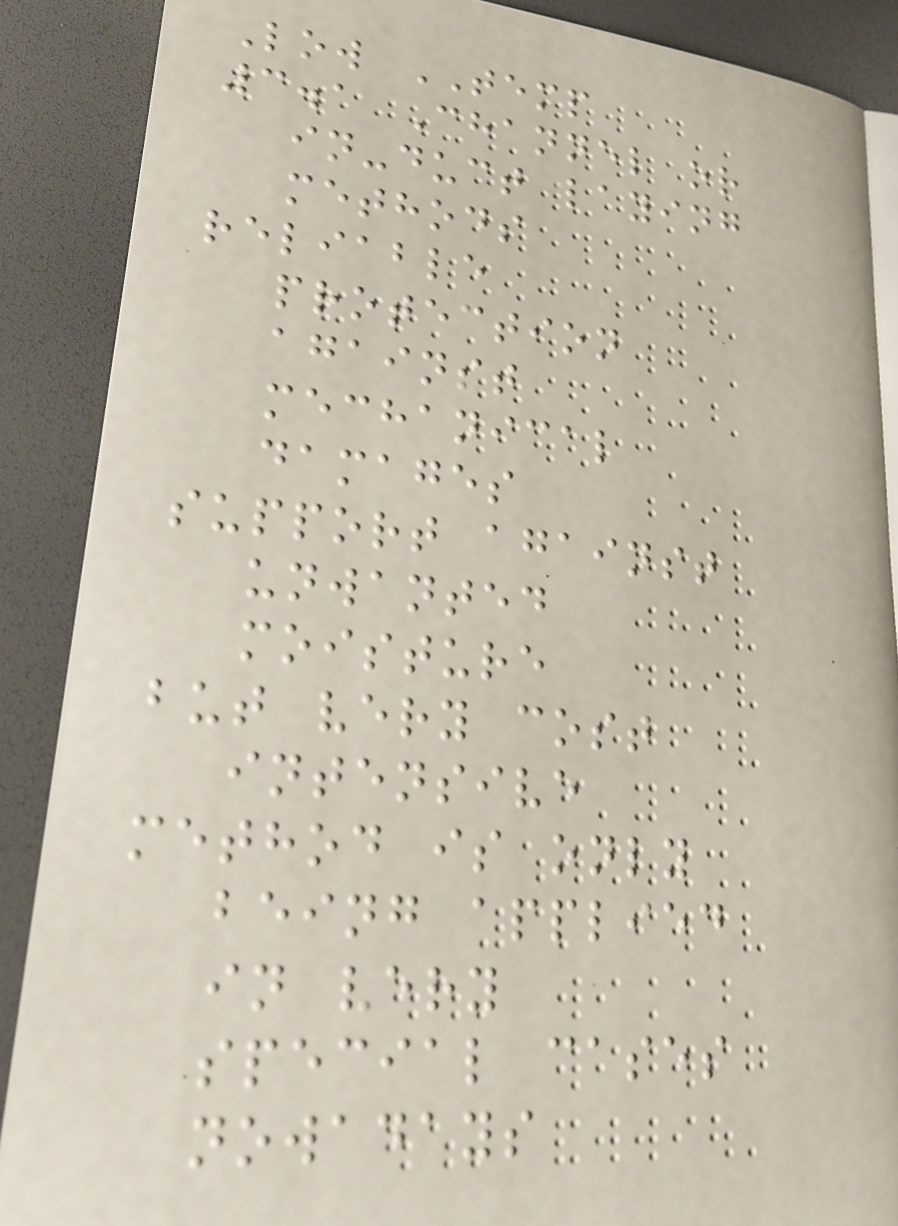Low TEMP
3.1 Channel or
in-duct laying
methods
reliable
protection
against
mechanical
damages
support against
unwanted
moisture
but very cost
intensive
method is only
being applied
in very
special cases
nowadays
